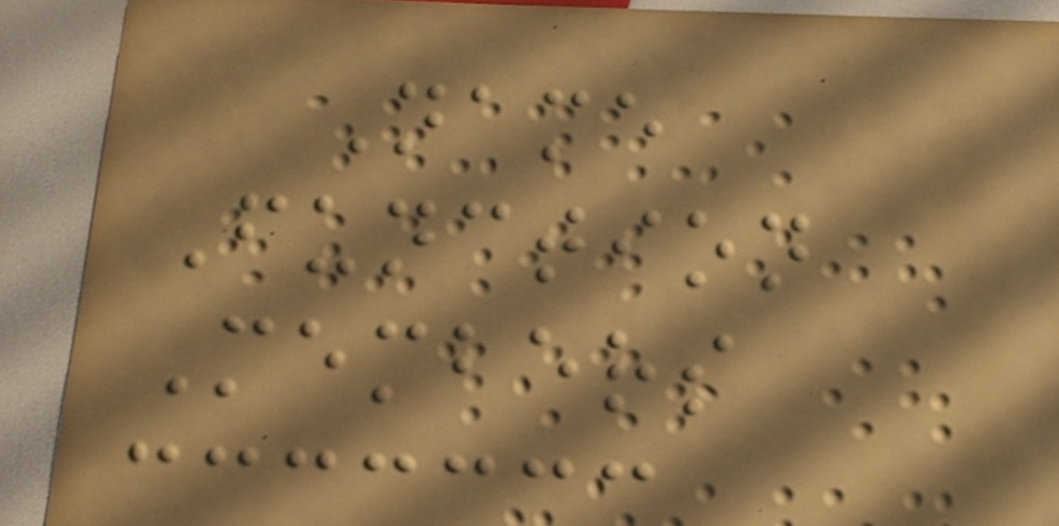Name
Function
Members
